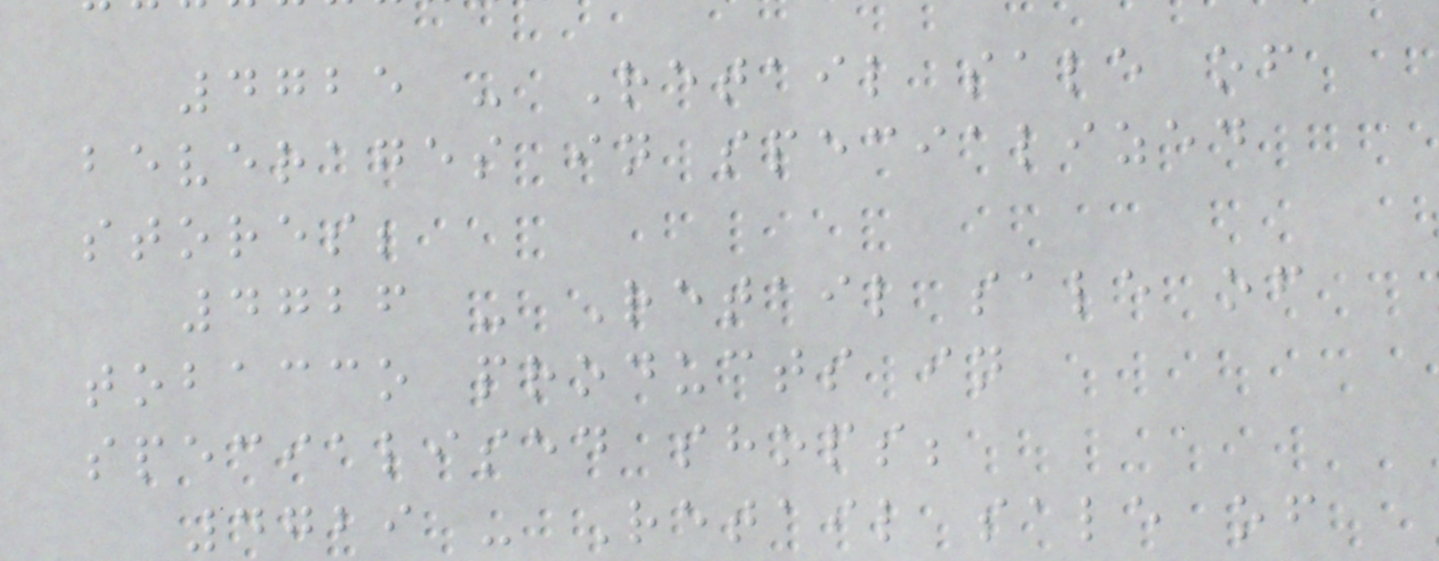4725 - Retail sale of
beverages in specialized
stores;
4726 - Retail sale of
tobacco products in
specialised shops;
4729 - Retail sale of
